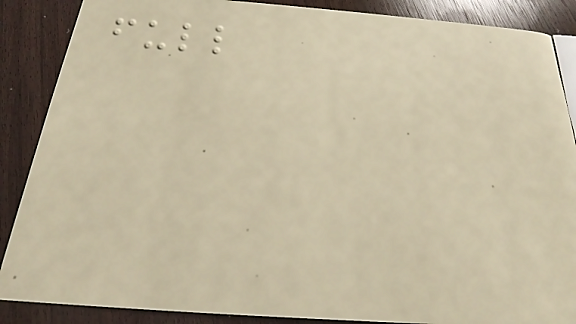full
